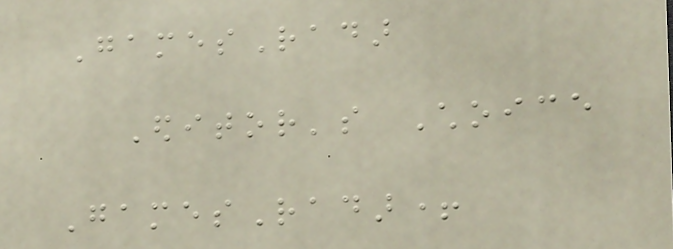GamesRadar
Editor's Choice
GamesRadar+
